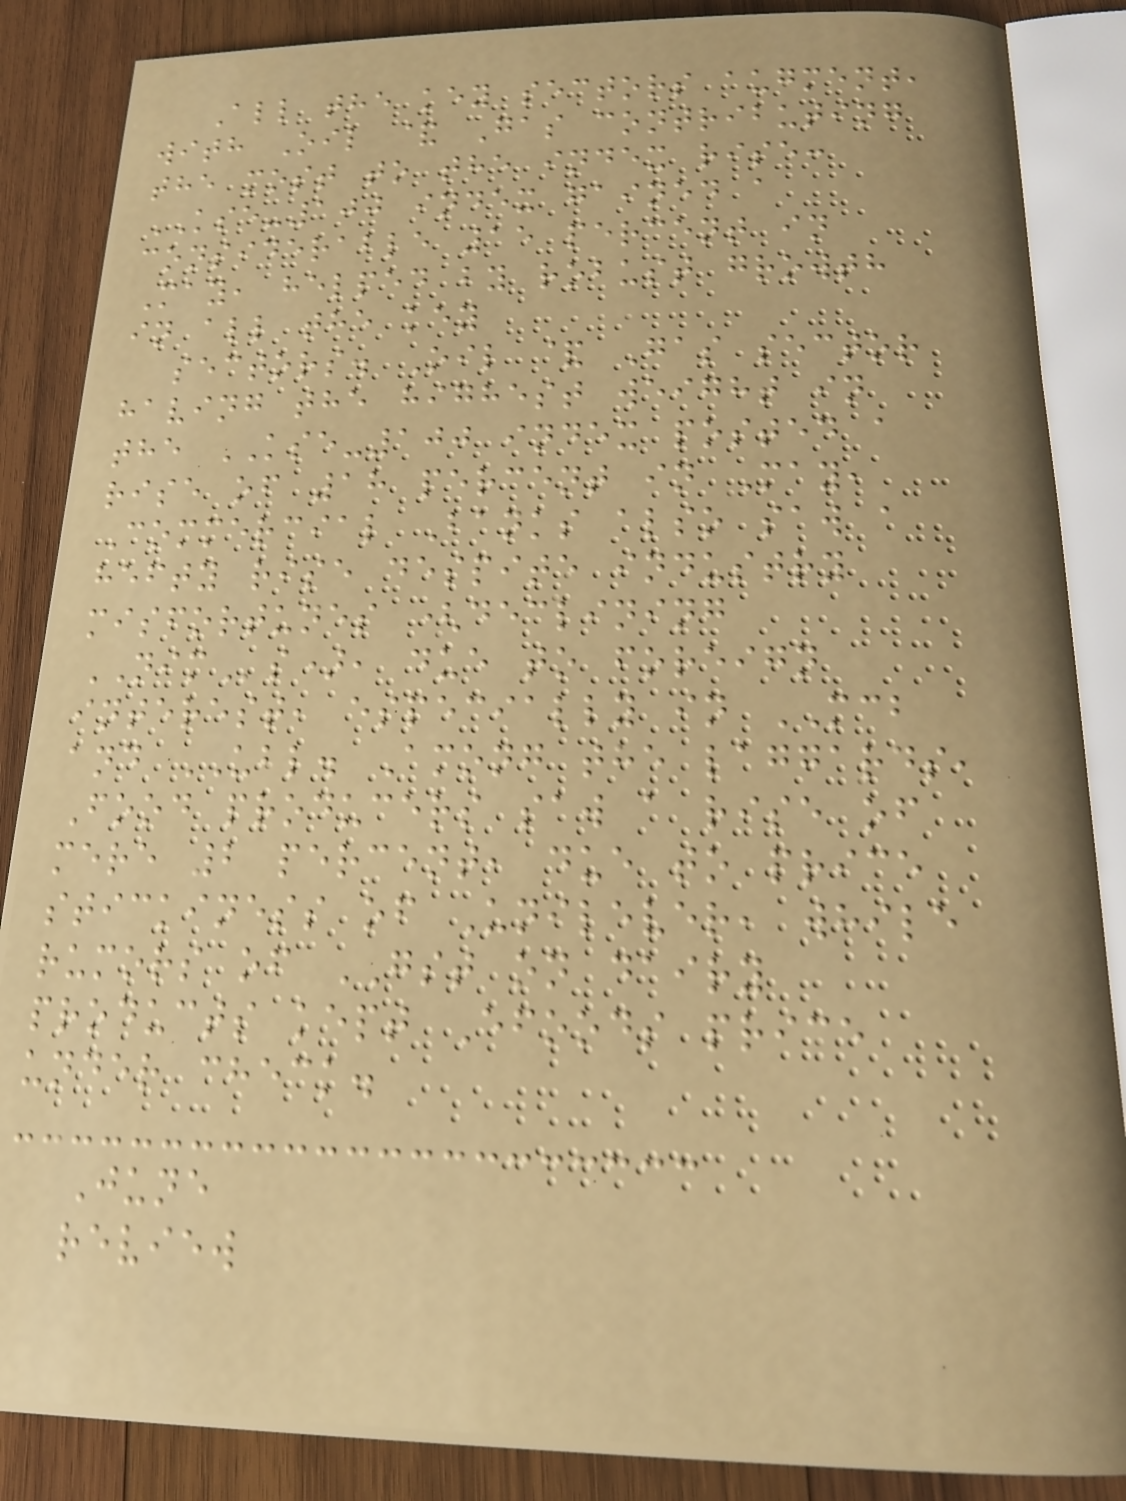All the key sectors augment,
with Oil & Gas contributing
the most to the index rise:
KSE-100 index gained a
considerable 15 percent in
May, helped by robust growth
in all the key
sectors. Oil & Gas sector
having the highest weight in
the KSE-100 index posted a
rise of 18 percent in May,
Commercial Banks also saw a
hefty rise despite industry
misfortunes (declining
NIMs), due to foreign
interest, especially in MCB
and UBL. Among the laggards,
Food producers saw a rise of
mere 2 percent, due to price
stickiness of Unilever, while
rumors of GST on dairy
products kept Efoods price
under check.
June
review
